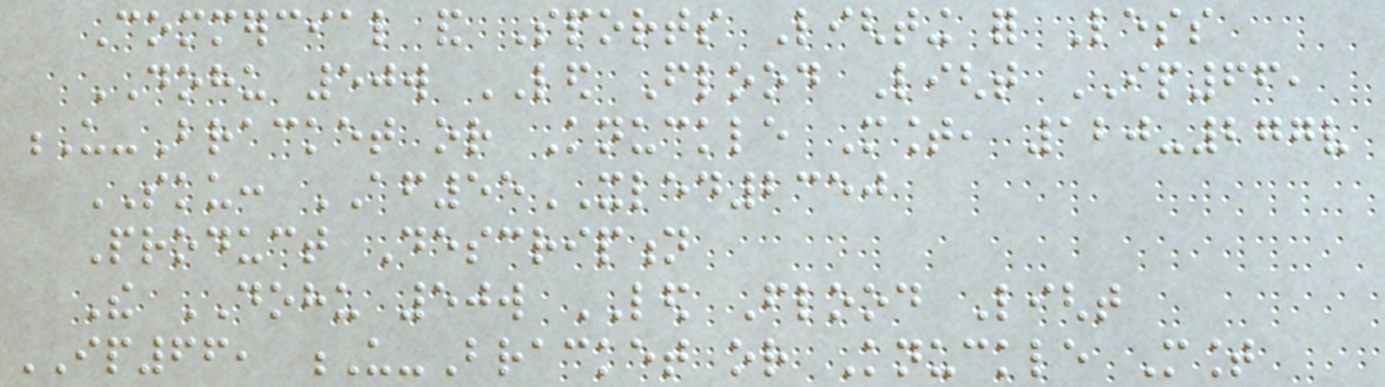Commercial and Sports Lighting for Less
DOHU 50w LED Flood Light IP66,
U-Bracket or Knuckle Mount, 120-277v
SKU: AF55XLED2350
Product Description
The DOHU 50w LED Flood Light
IP66, U-Bracket or Knuckle Mount
